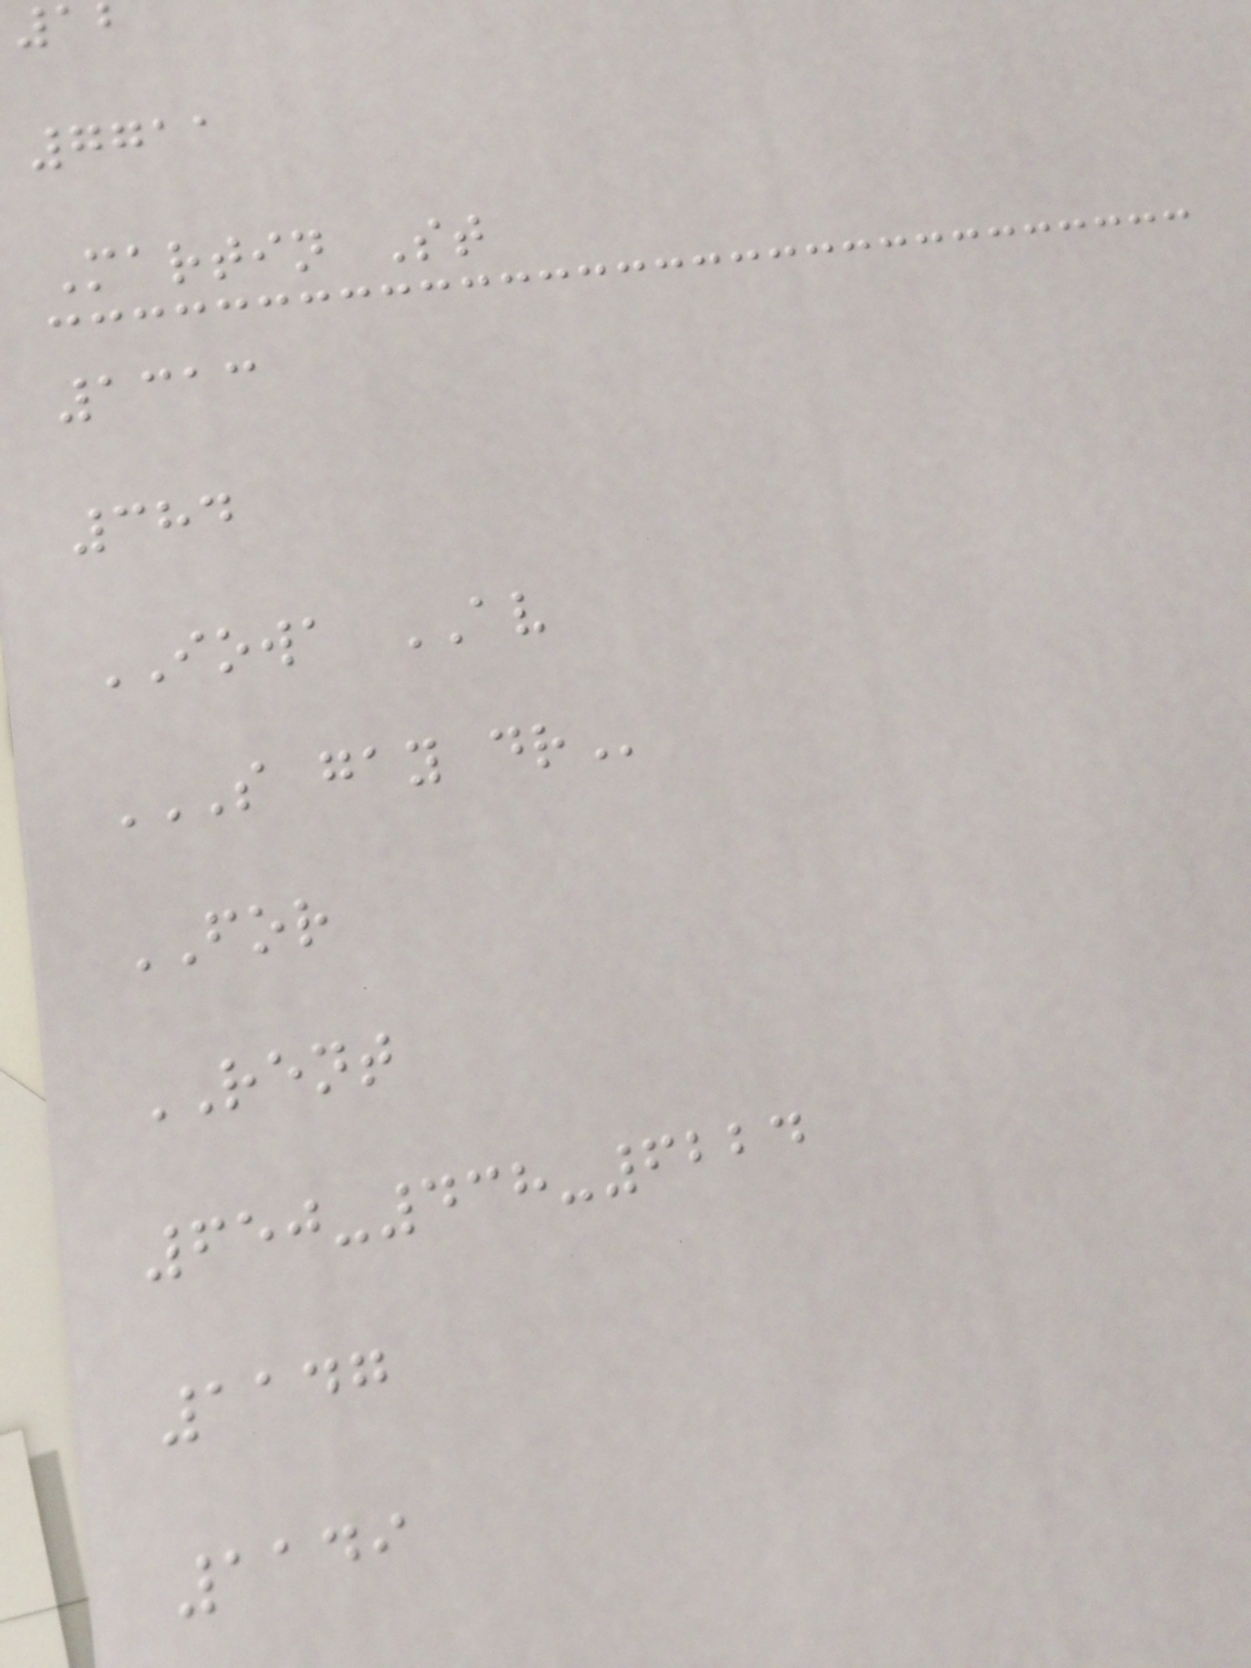7711
Martin St
1313
384
IOWA AV
S GAY DR
FOR
RENT
650-438-6224
1147
1149
